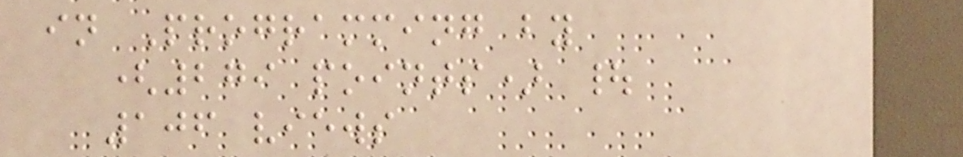in Programming by
(279 points) |
106 views
